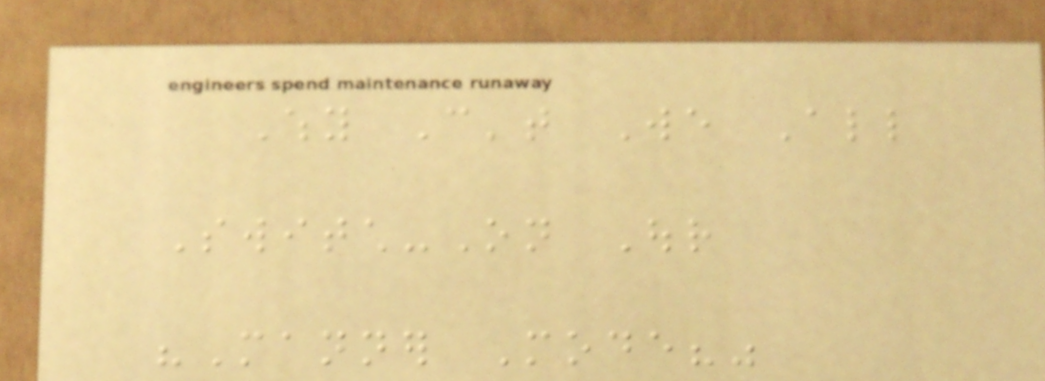Why Can't We All
Switch-On Our
"Manner Mode?"
